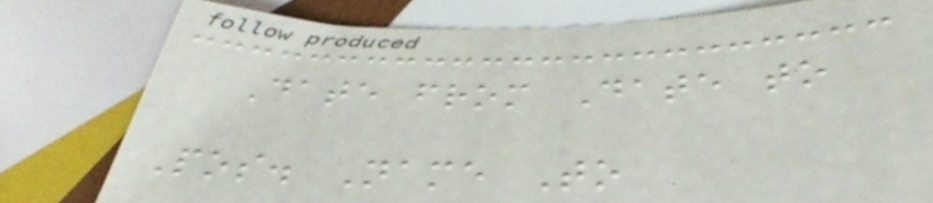Date from Date to
Pos. Name To
